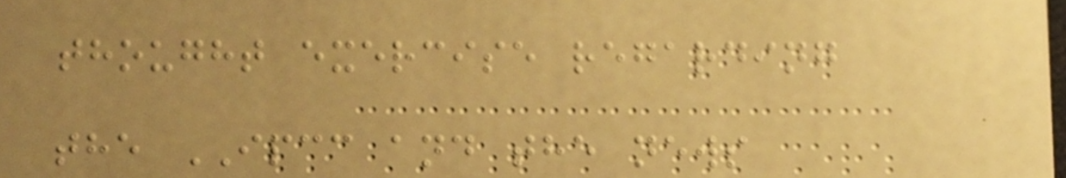thought exercise regarding
the IPCC and the news
